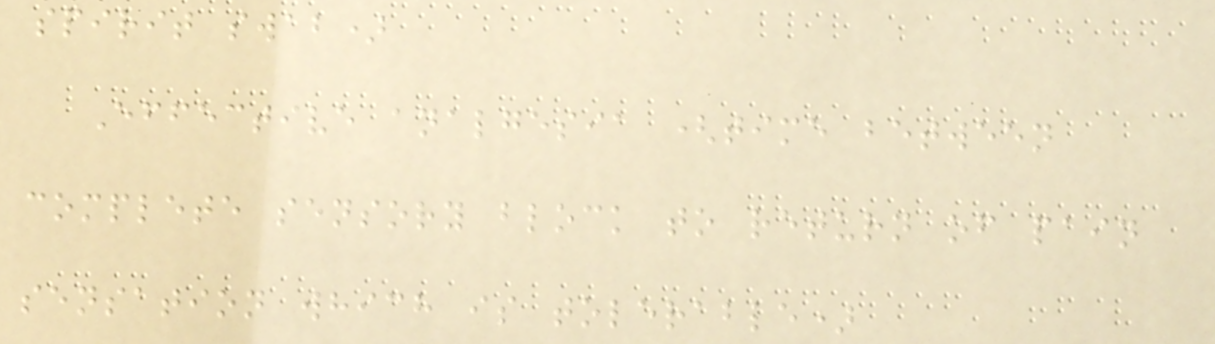spirit swab)
Effective analgesia (time between
complete sensory block to return of pain
sensation which is tolerable)
